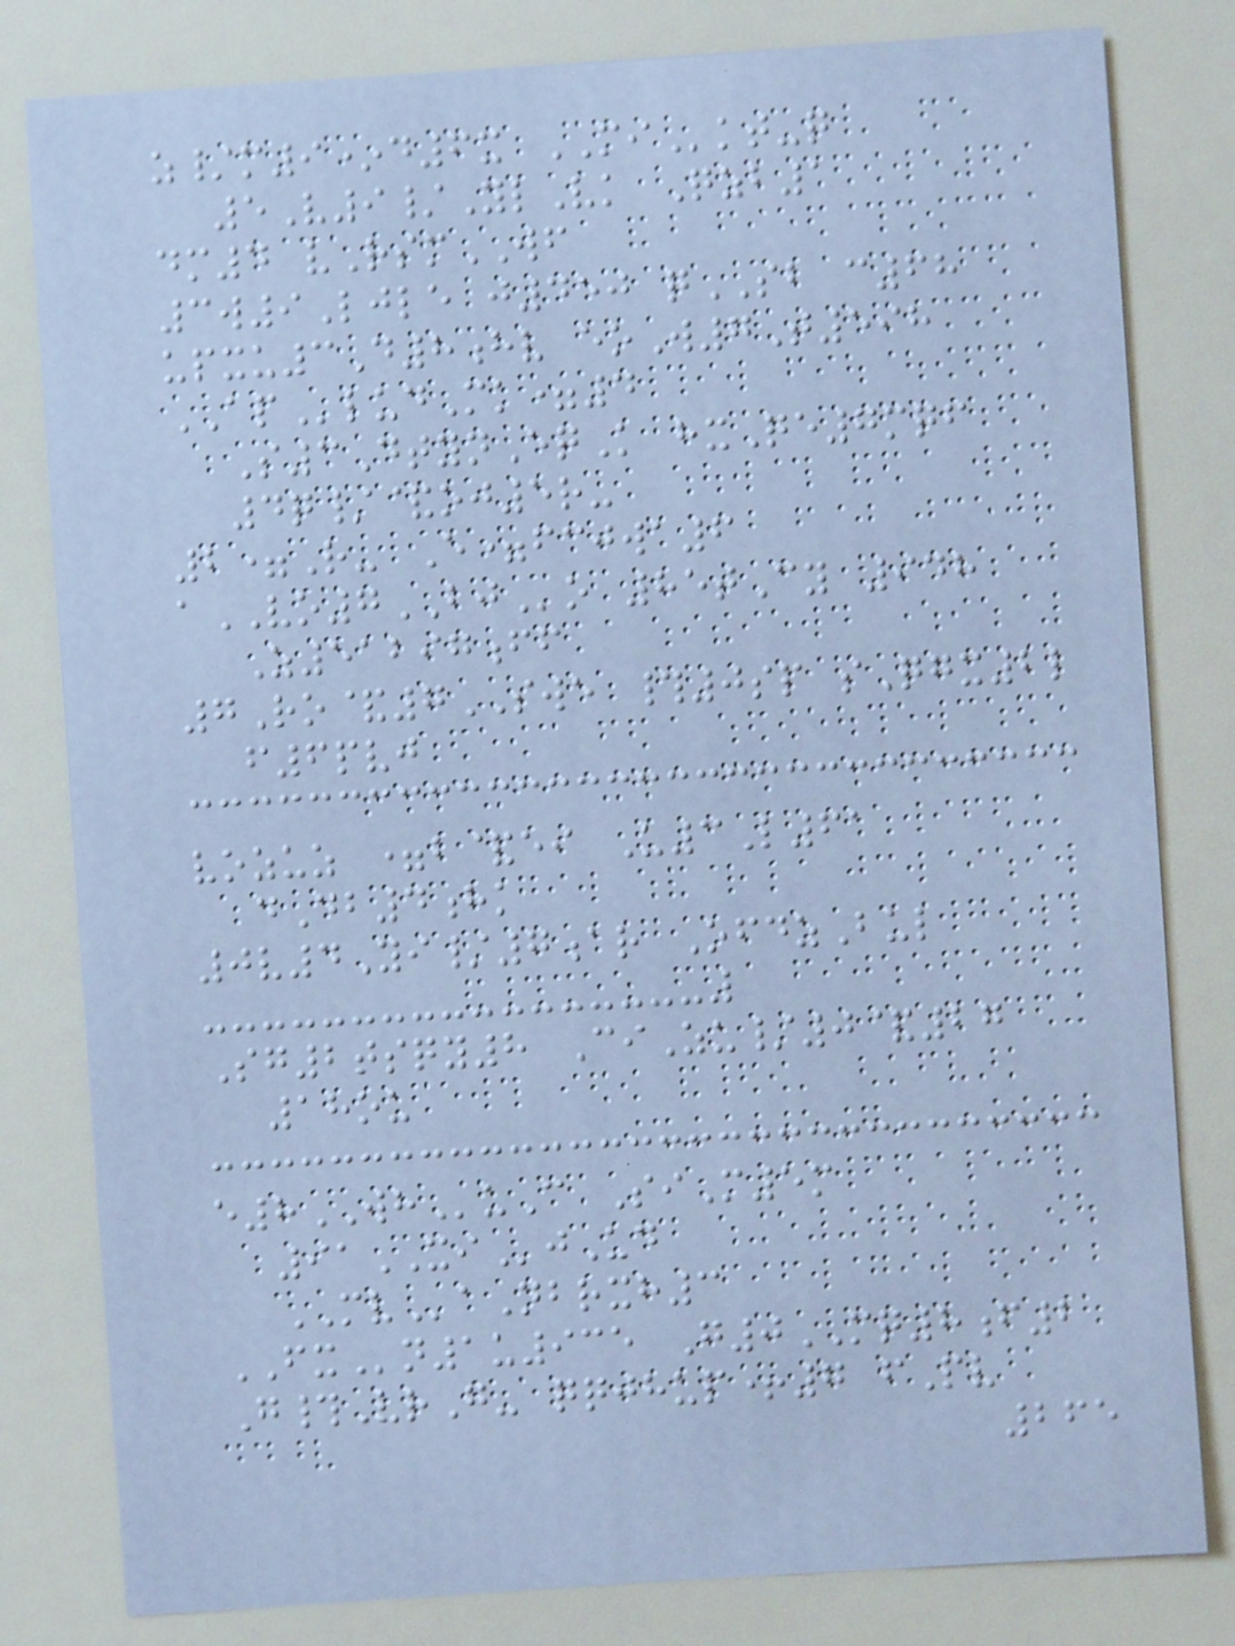z/m9*d6x MIkt-q
5V9/YlVk Qzb1
dm4 vRsmWF
3w9Ljle j450 qSB c68
upxu3D8hv eoW7T598
APludMk=4
S3DtynEqK hxQe7mqf
4q/&oj5r-
2=R- E=fcjwa6
aVO7BJo 85tCy 948
Z51297ff
7Ro&7SWE #0sp sQgx2l
f6pvj
vozuz =b&ei U3L61
dDb4hk
0v4Yi/7ar OfdzBul
Sg2tsqy8 CiZu/0&27
18ou
e8WHuC SiM5m
91XIjUd
MVaNbrxh3
FXn1u935 G0MQ8f2
G#VrG- qqjhup+7 fPv
265
